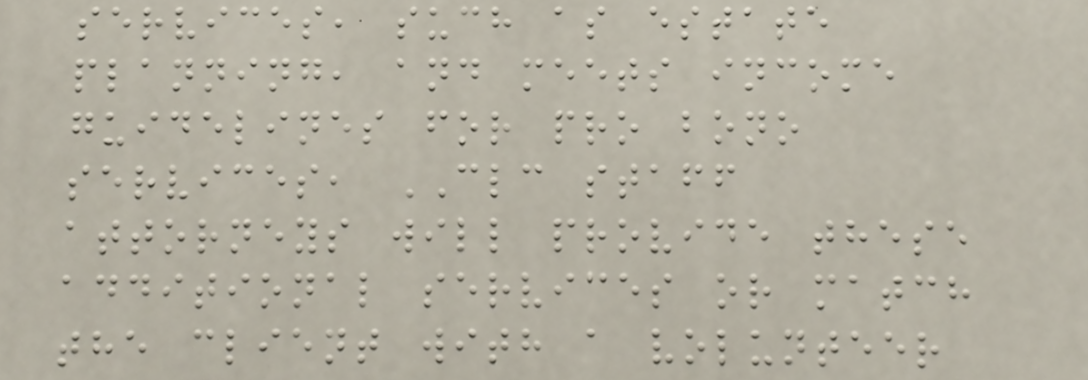services, such as estate
planning, and meets income
guidelines for pro bono
services, CLC staff
attorneys will provide these
additional services or match
the client with a volunteer
